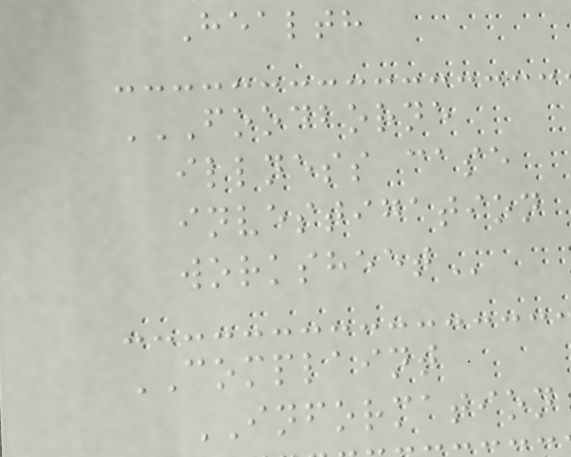Health
FOODBORNE
ILLNESS CASE
INVESTIGATION
WORKSHEET
COMPLAINT
INFORMATION
